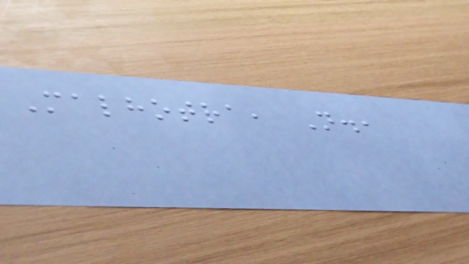Malhotra, N.,
